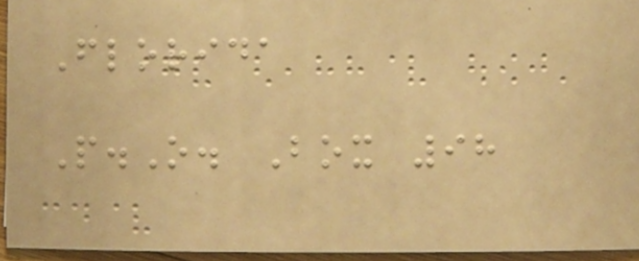Florida
P.O. Box 98
